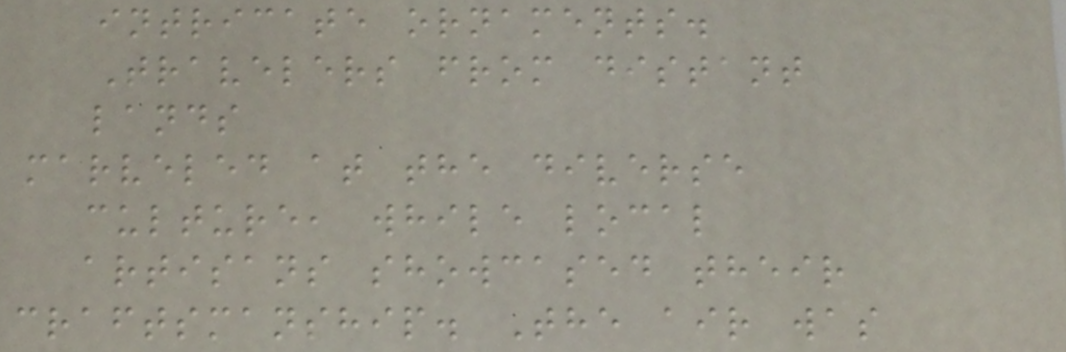intricate ornaments.
Travelers from distant
lands
marveled at the diverse
culture, while local
artisans showcased their
craftsmanship. The air was
